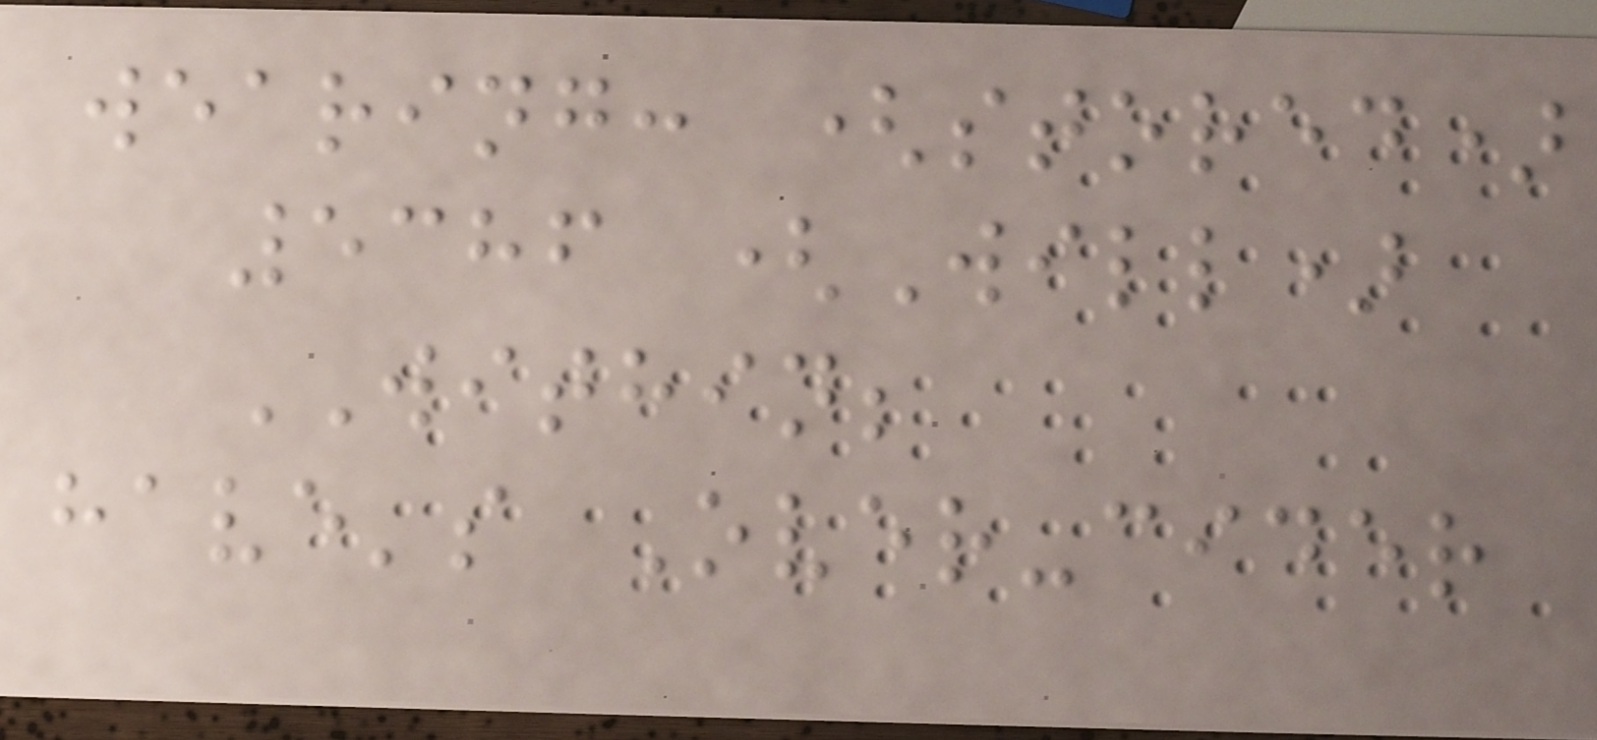wearing: (stored)
5386 (Will)
WITHIN;
have's Over-cider
